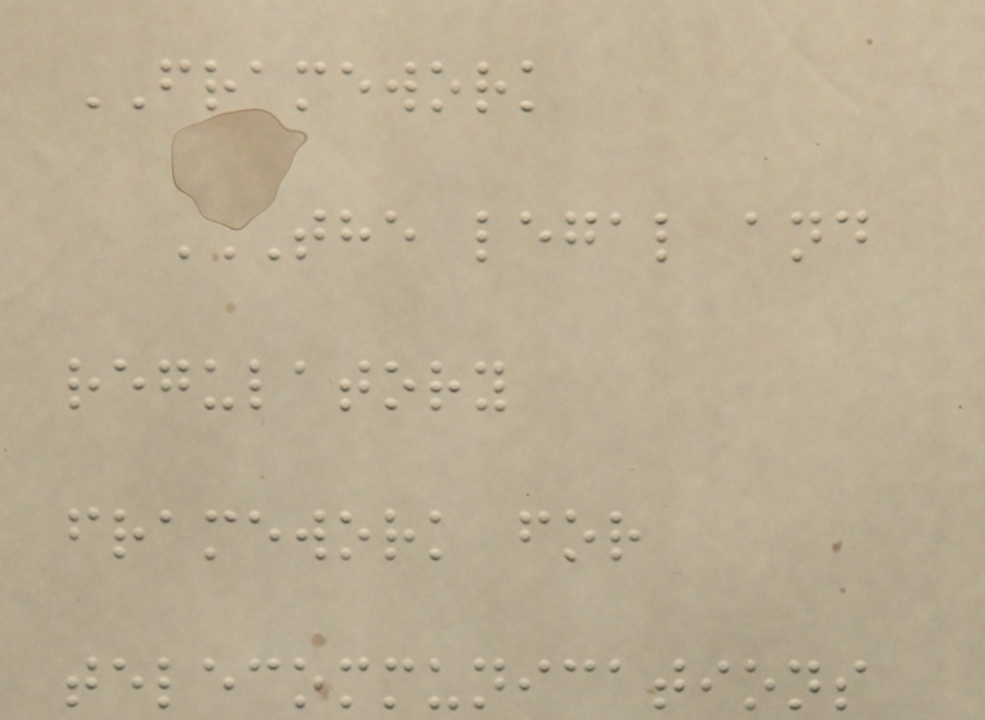FRAMEWORK
THE LEGAL AND
REGULATORY
FRAMEWORK FOR
TELECOMMUNICATIONS
